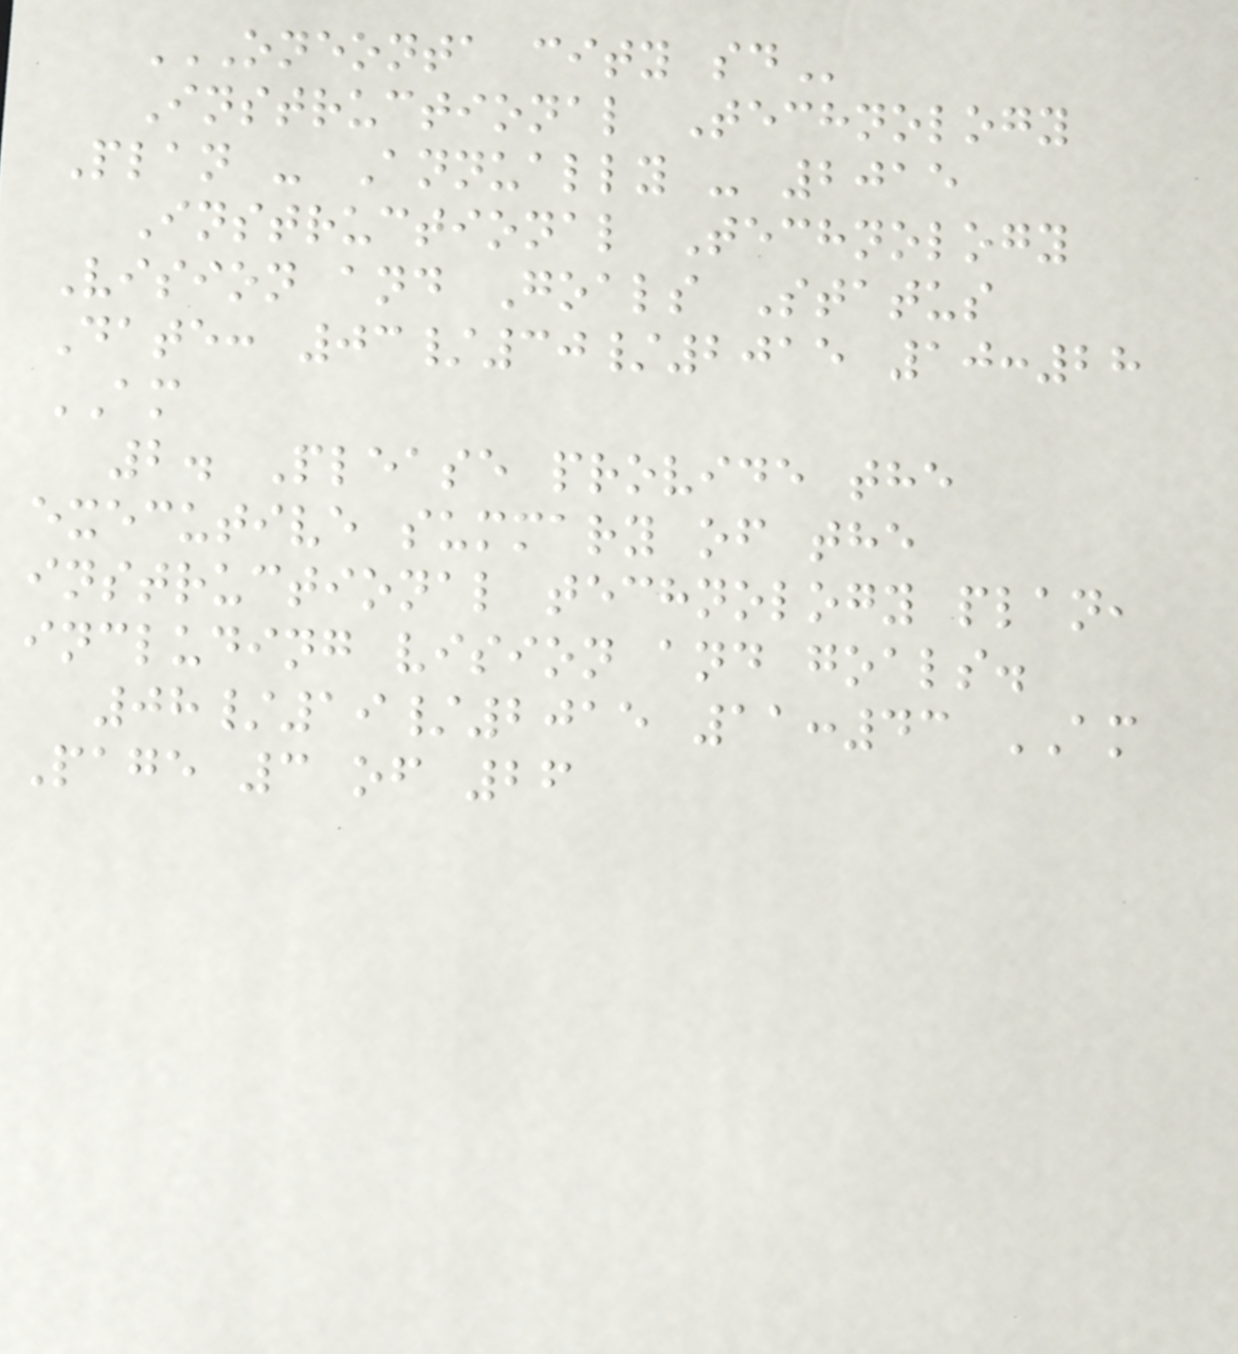ONEONTA CITY SD
Instructional Technology
Plan - Annually - 2015
Instructional Technology
Vision and Goals Status
Date: 03/30/2015 10:28
AM
2. Please provide the
executive summary of the
instructional technology plan,
including vision and goals.
08/19/2015 11:43 AM
Page 3 of 26
